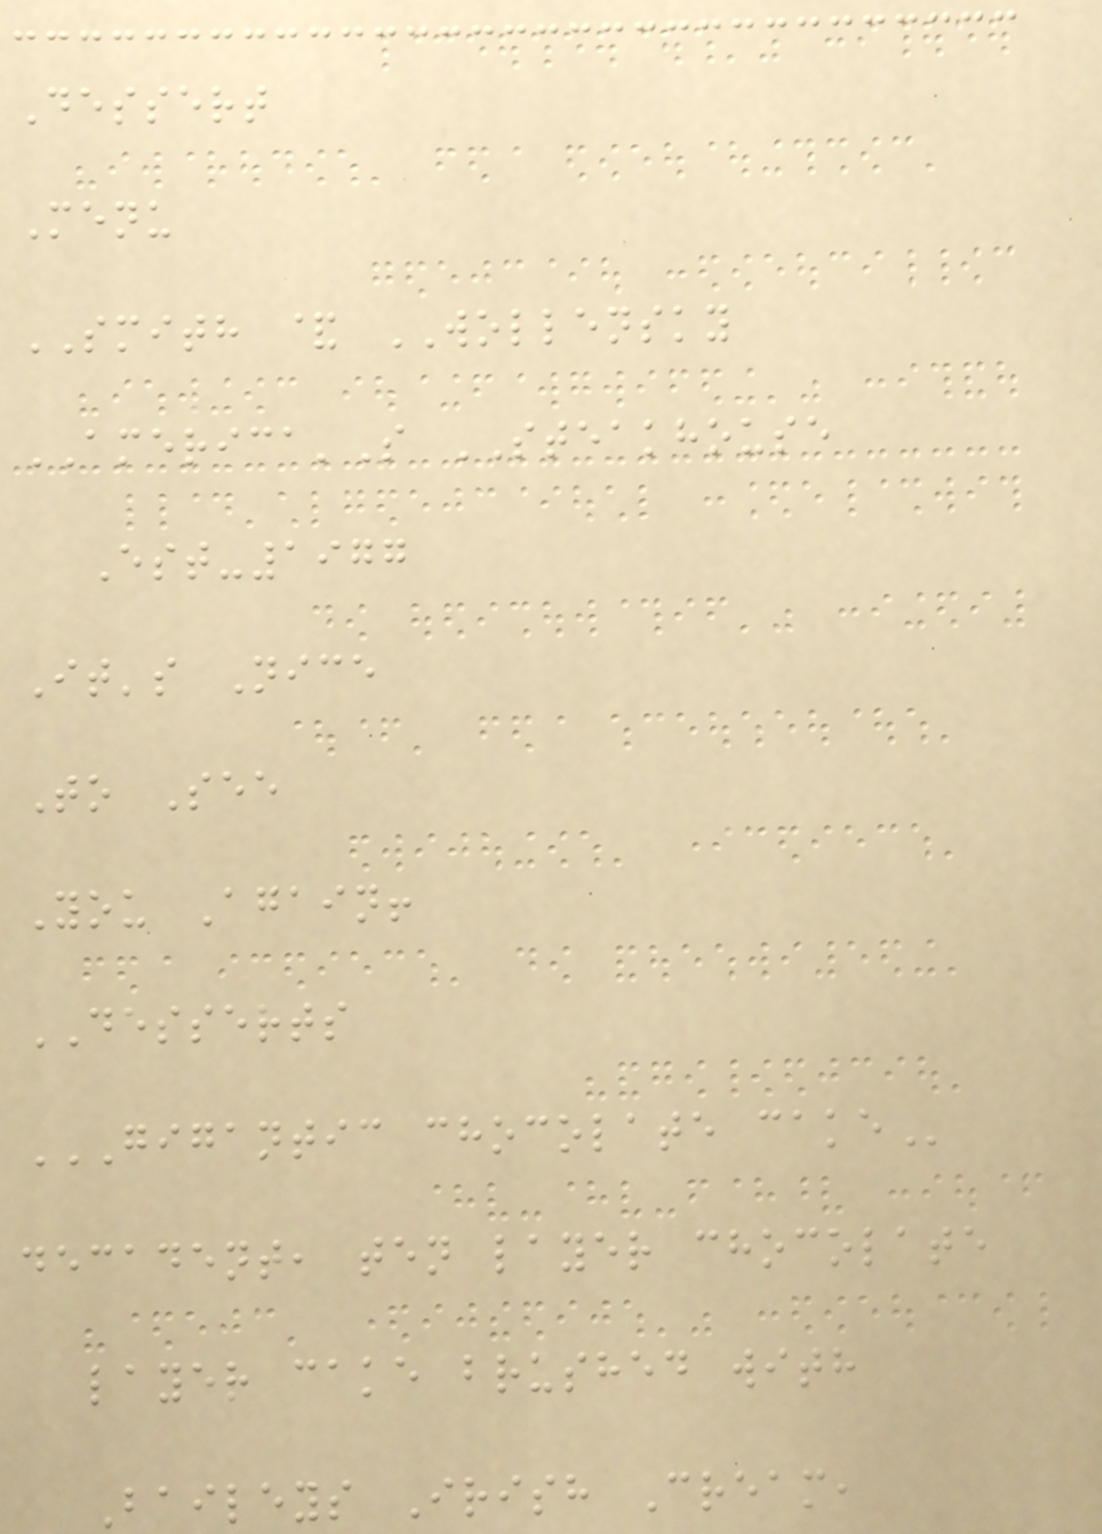Dessert
Menu
SMITH & WOLLENSKY
AMERICA'S STEAKHOUSE
Est-1977
It's Nice
To See
You Again!
DESSERTS
GIGANTIC CHOCOLATE CAKE
decadent, ten layer chocolate
layer cake brushed with
Baileys Irish Cream,
